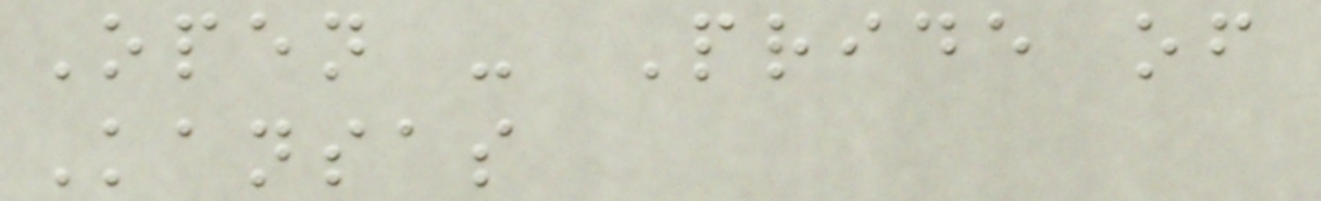Open - Pride of
Kansas
